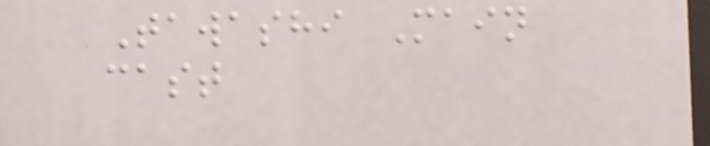Tawashi Main
cast
